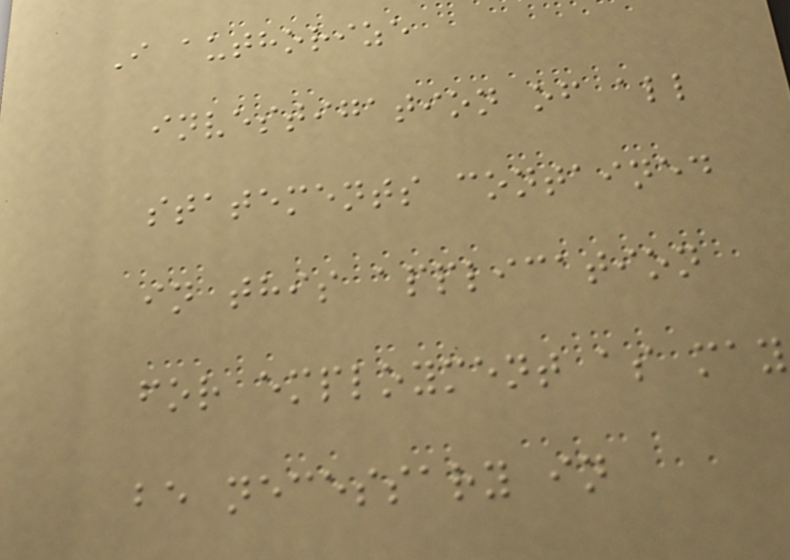I authorize
investigation of all
statements contained
in this application
for employment as may
be necessary in
